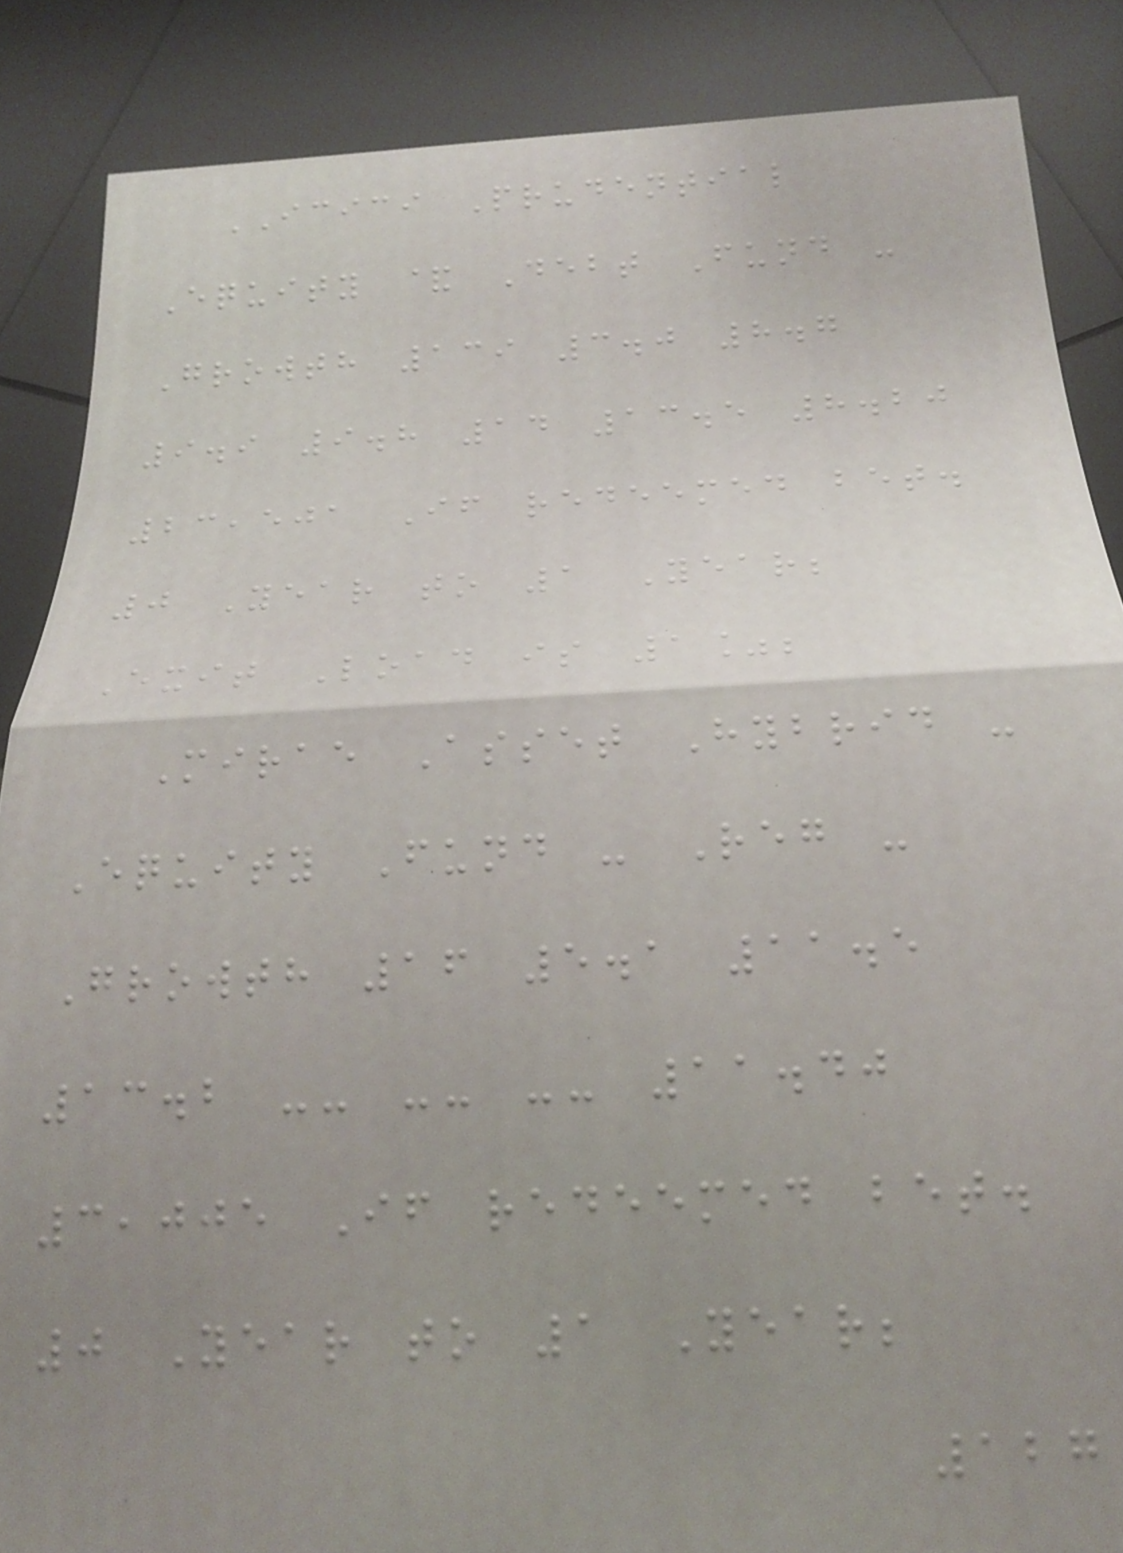ICICI Prudential
Equity & Debt Fund -
Growth 139 3.0 8.7
9.9 9.8 14 13.5 8.20
23,501 If redeemed bet.
0 Year to 1 Year;
Exit Load is 1%;
Mirae Asset Hybrid -
Equity Fund - Reg -
Growth 16 5.1 11.5
13.2 -- -- -- 11.40
3,005 If redeemed bet.
0 Year to 1 Year;
127
